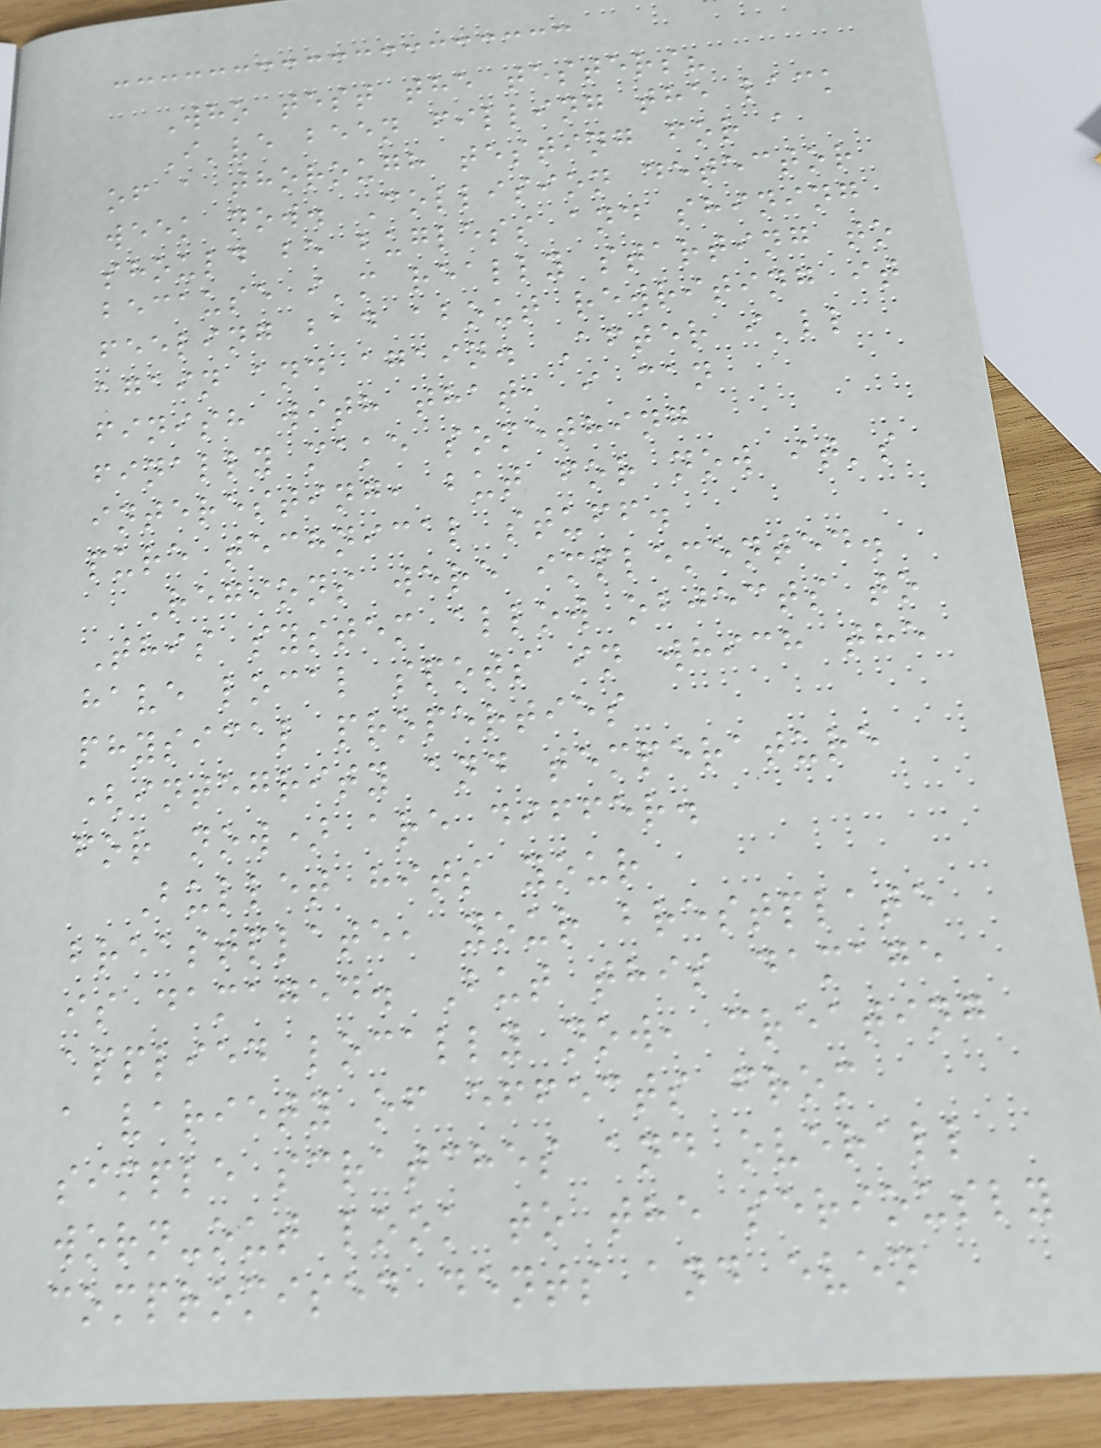Who test the testers?
I've been filling the lack
of a thorough testing for a
week now. Collision detector
should be bugless and shining
because i'm really starting to
feeling bad about rewriting it
again and again. After i'll
finish with that, i can
finally make something
interesting, but for now it's
pure technical stuff.
Regions were implemented.
This system allow objects to
have local spots in which the
physical properties
(integrity and temperature
for now) are differ.
Bullet hits your
breastplate, your brestplate
is damaged. But this damage
applied locally now, creating
a variety of effects from
simple scratches and overall
worn-out look to the seriously
compromised dents and even
